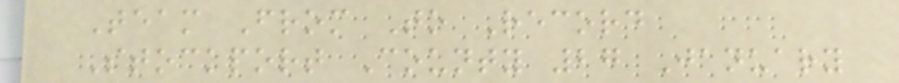Team From To Record
Stockport County 27 January
